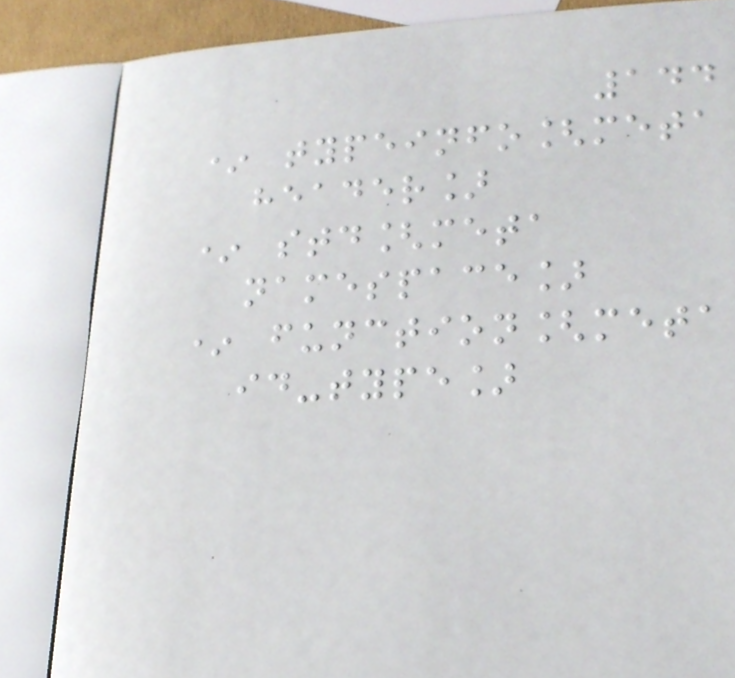144
* typeinfo[meta
header]
* std[meta
namespace]
* function[meta
id-type]
